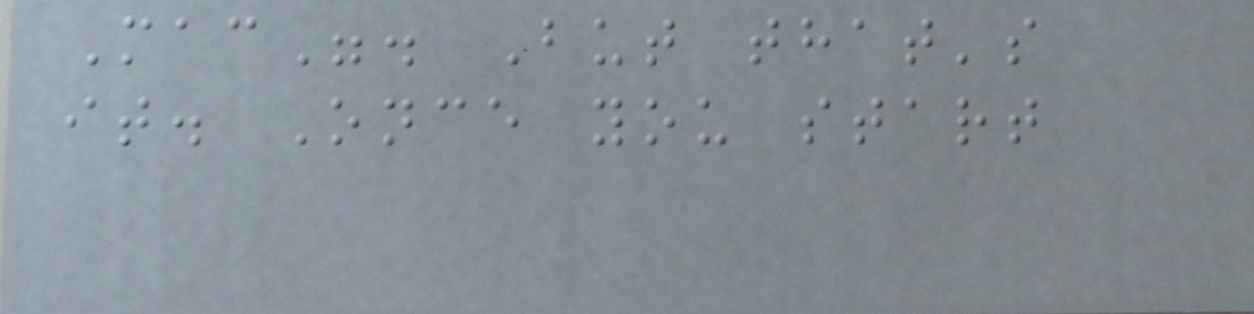Mac". But that's
it. Once you start
